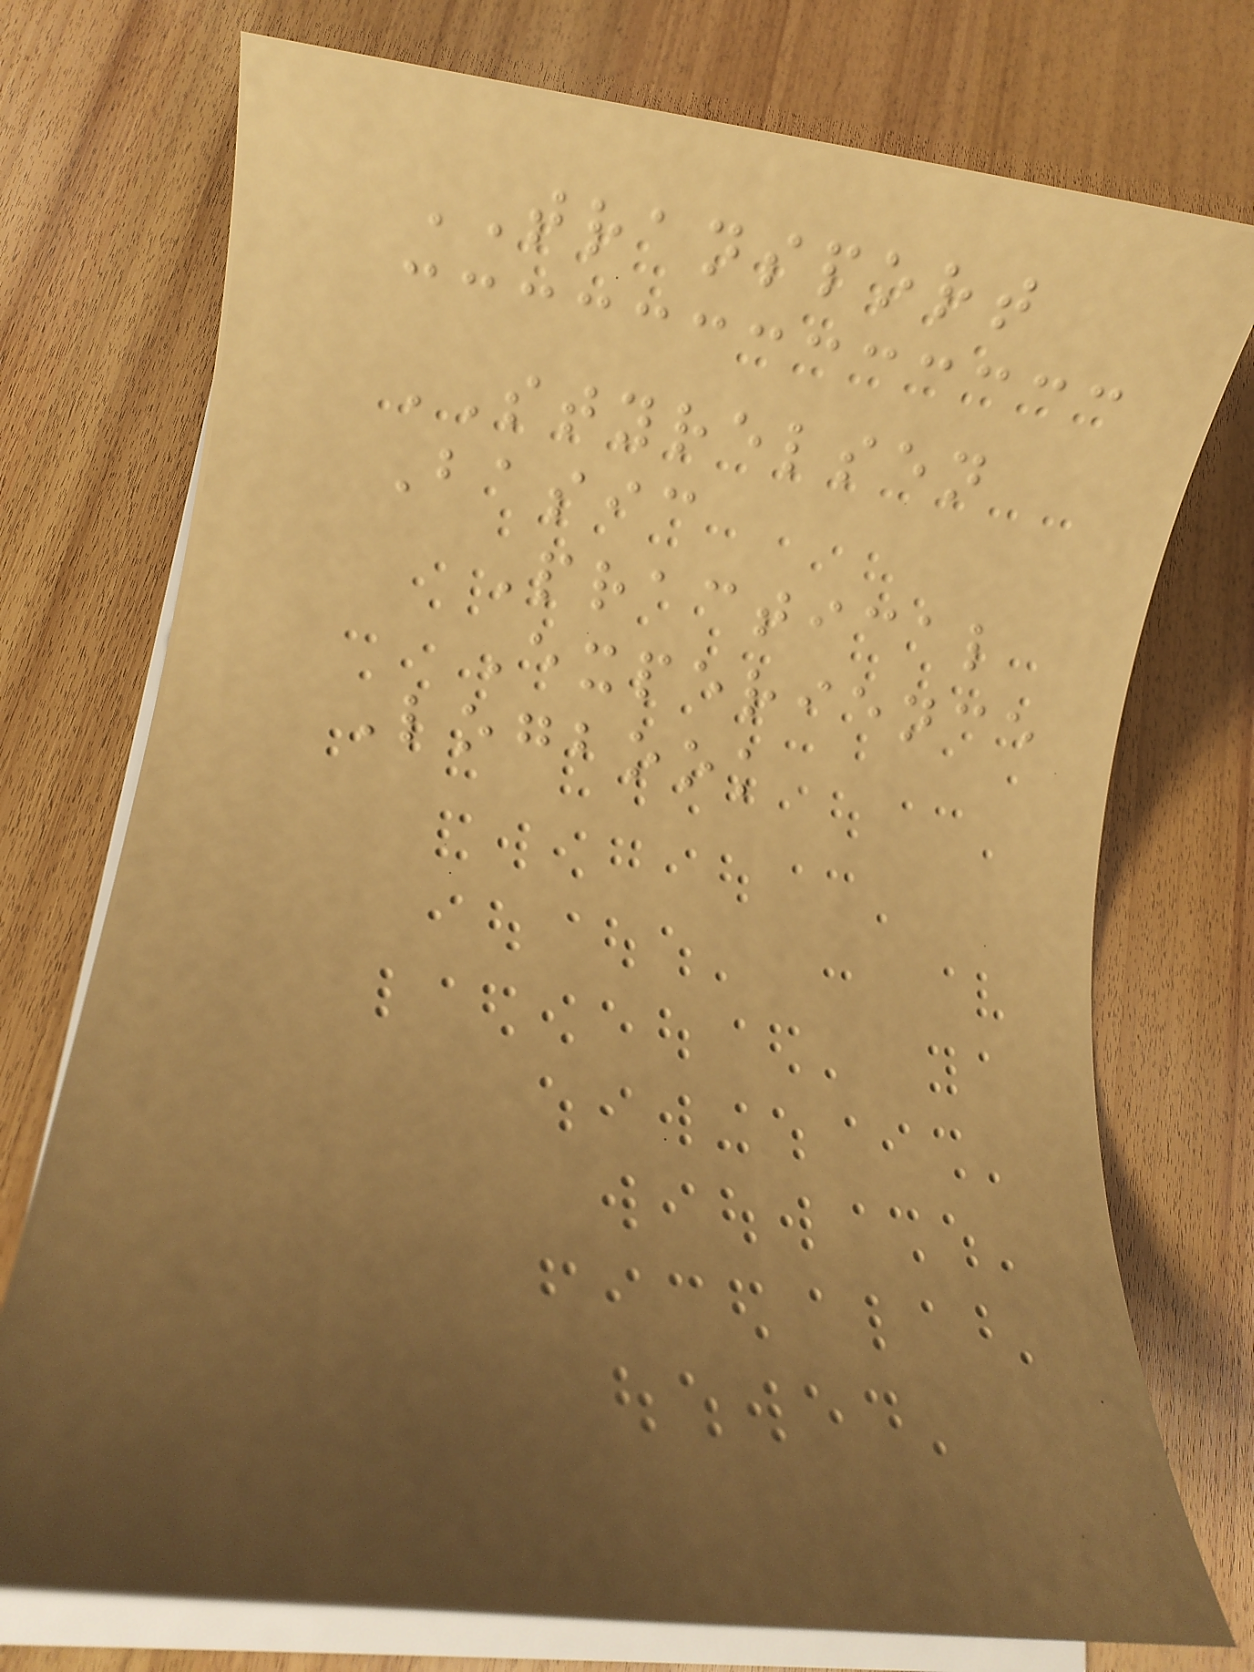TRANSPORT
STYRELSEN
Basic
Practical
Experience
Logbook
